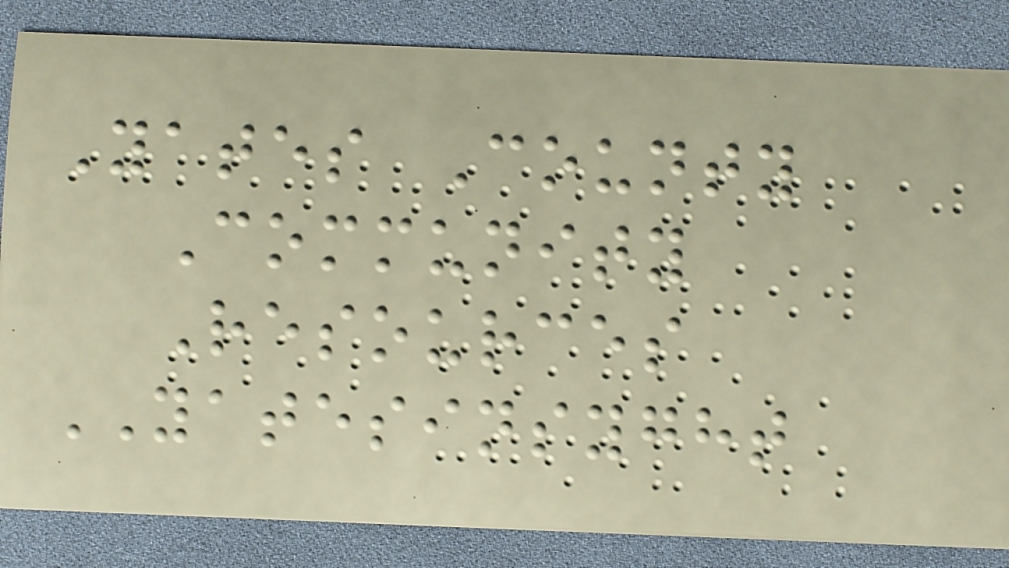Yates County
Community
Resources
YATESINSYGHT
